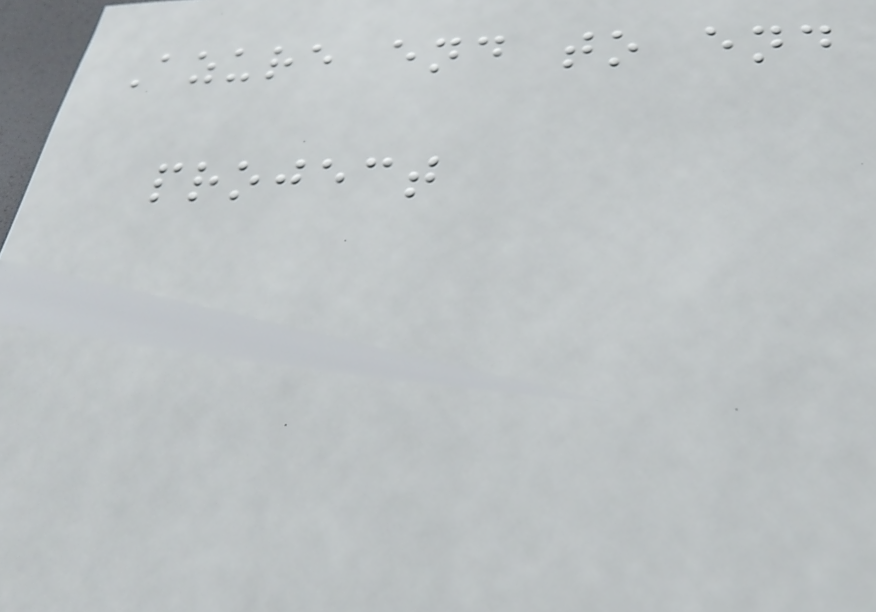Azure end to end
project
